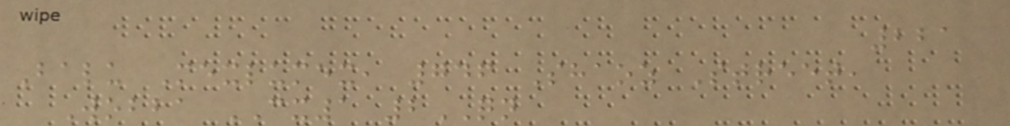221
Balu Mexlumex, 746 Shaoz Street,
Wobba CX1 2QN
